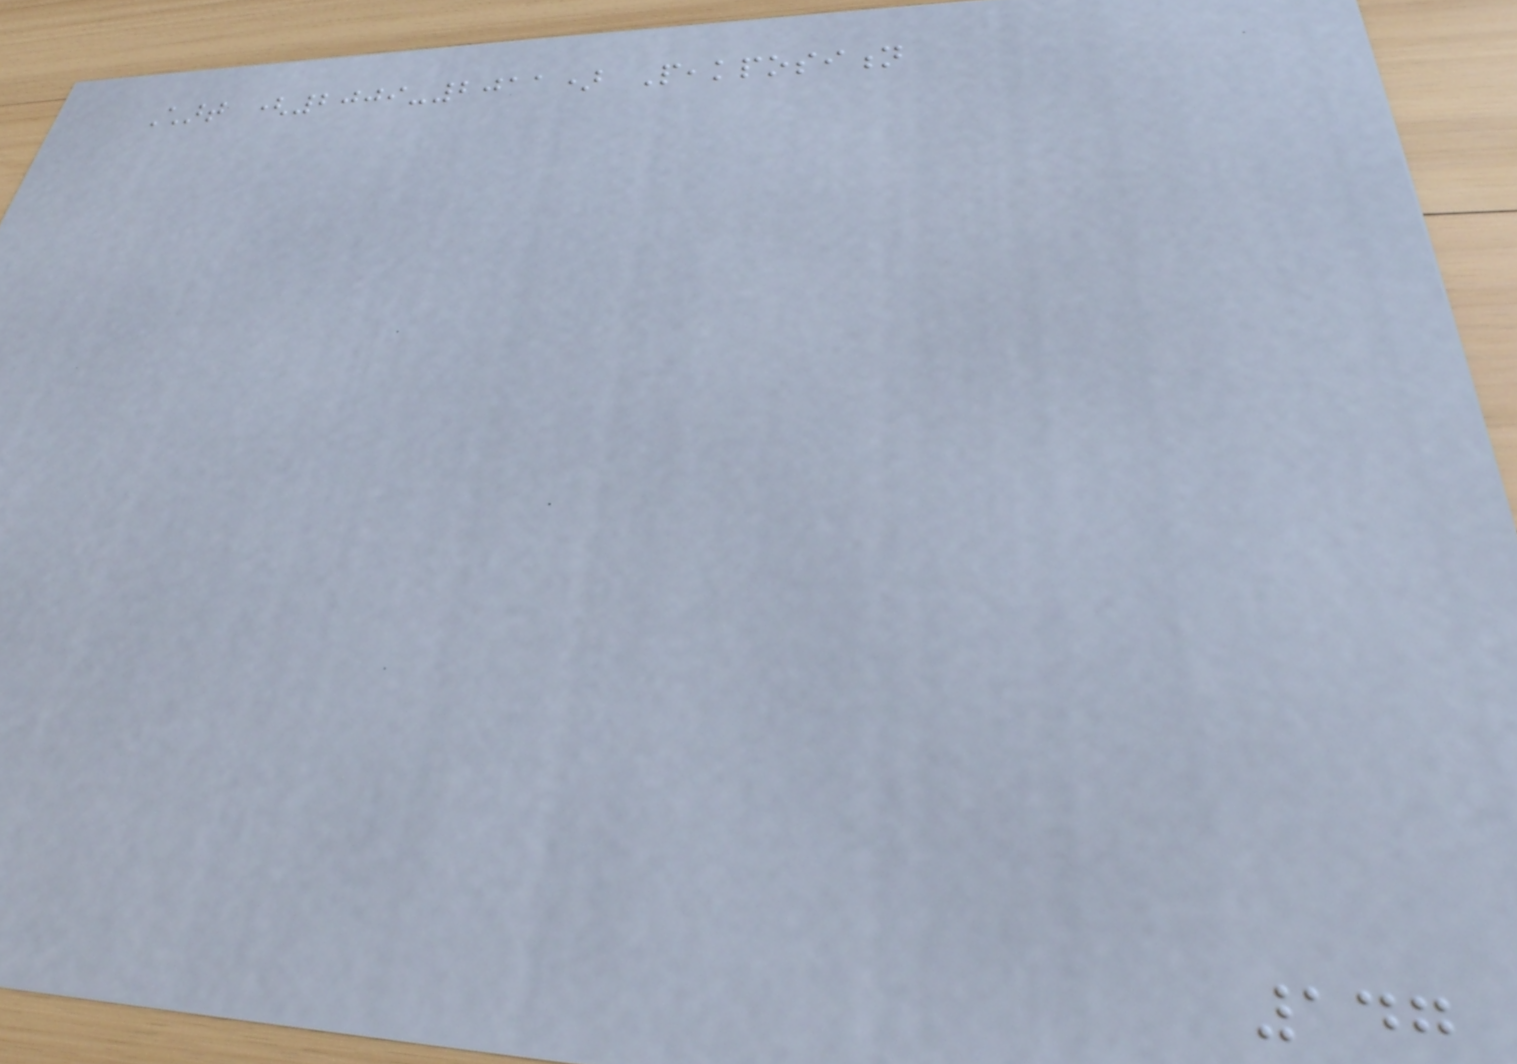Chart (2009-2011) Peakposition
147
